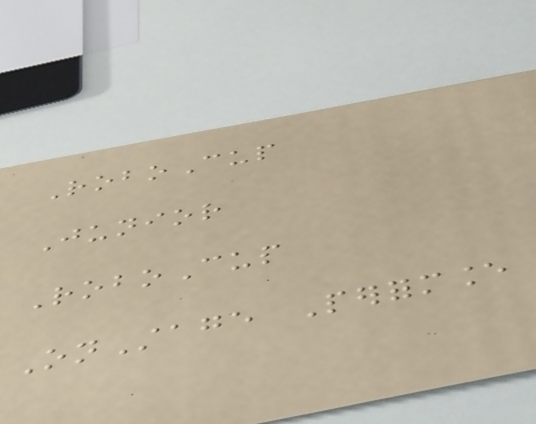RoboCup
Junior
RoboCup
OnStage Performance
